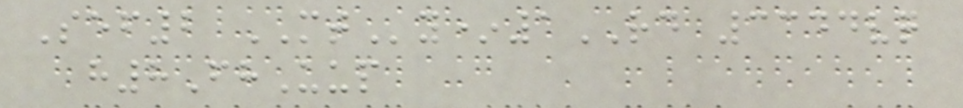Sef2 MTy*1RD 3344vq
h8FhUup
